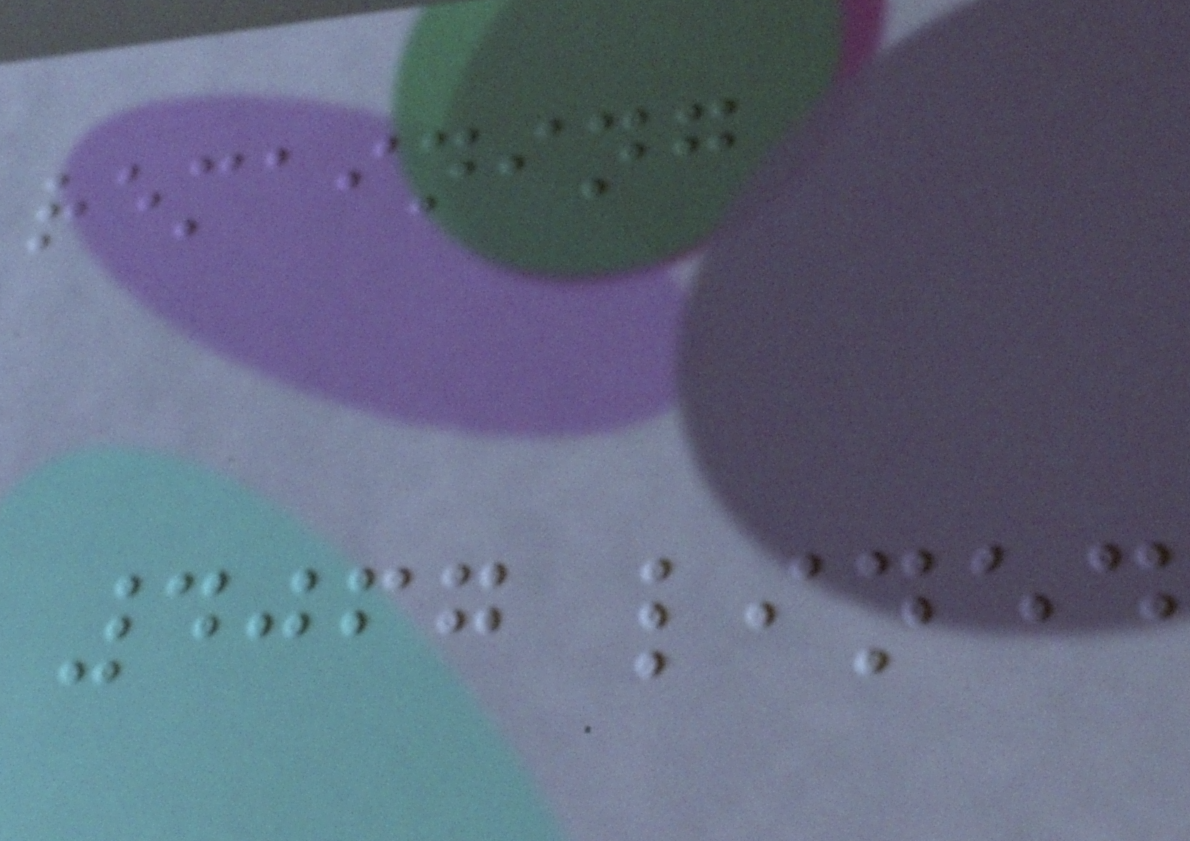remaining
4067 lined
